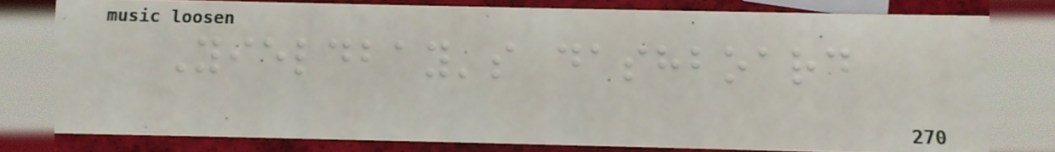Yieldbay's dashboard
